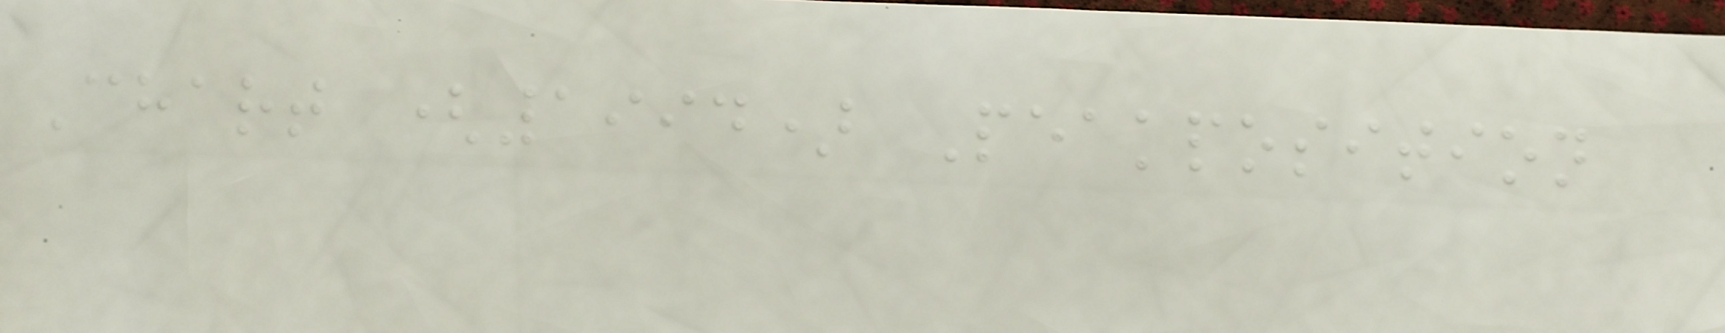Chart (1994) Peakposition
